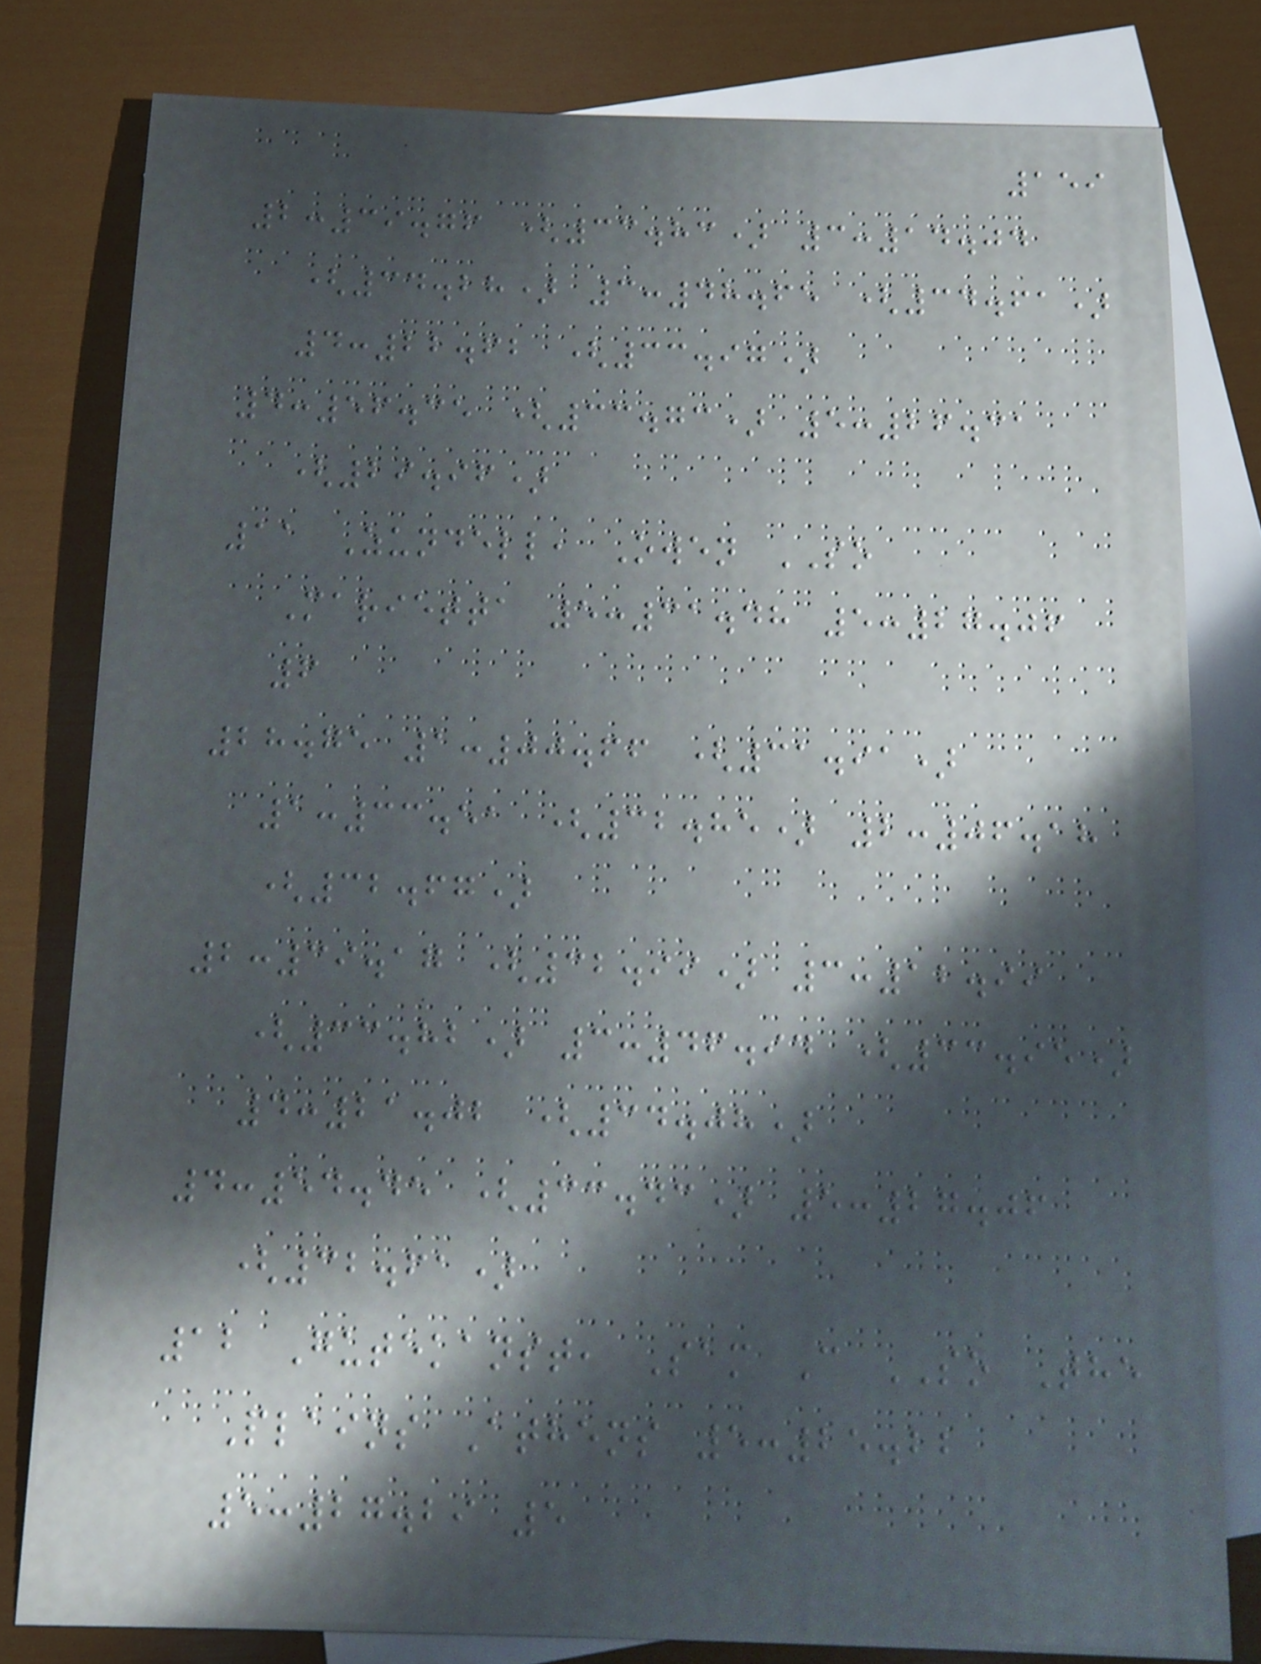159
2:39.76 (33.83) 3:14.04
(34.28) 3:48.65 (34.61)
4:22.62 (33.97)
4:56.35 (33.73) 5:26.31
(29.96)
11 Zundell, Owen SO
Marietta 5:31.48 5:27.06
6
28.75 1:00.66 (31.91)
1:33.51 (32.85) 2:06.18
(32.67)
2:39.17 (32.99) 3:12.99
(33.82) 3:46.94 (33.95)
4:21.02 (34.08)
4:54.45 (33.43) 5:27.06
(32.61)
12 Gutekanst, Sam C SO The
Plains Athens 5:25.22
5:27.29 5
